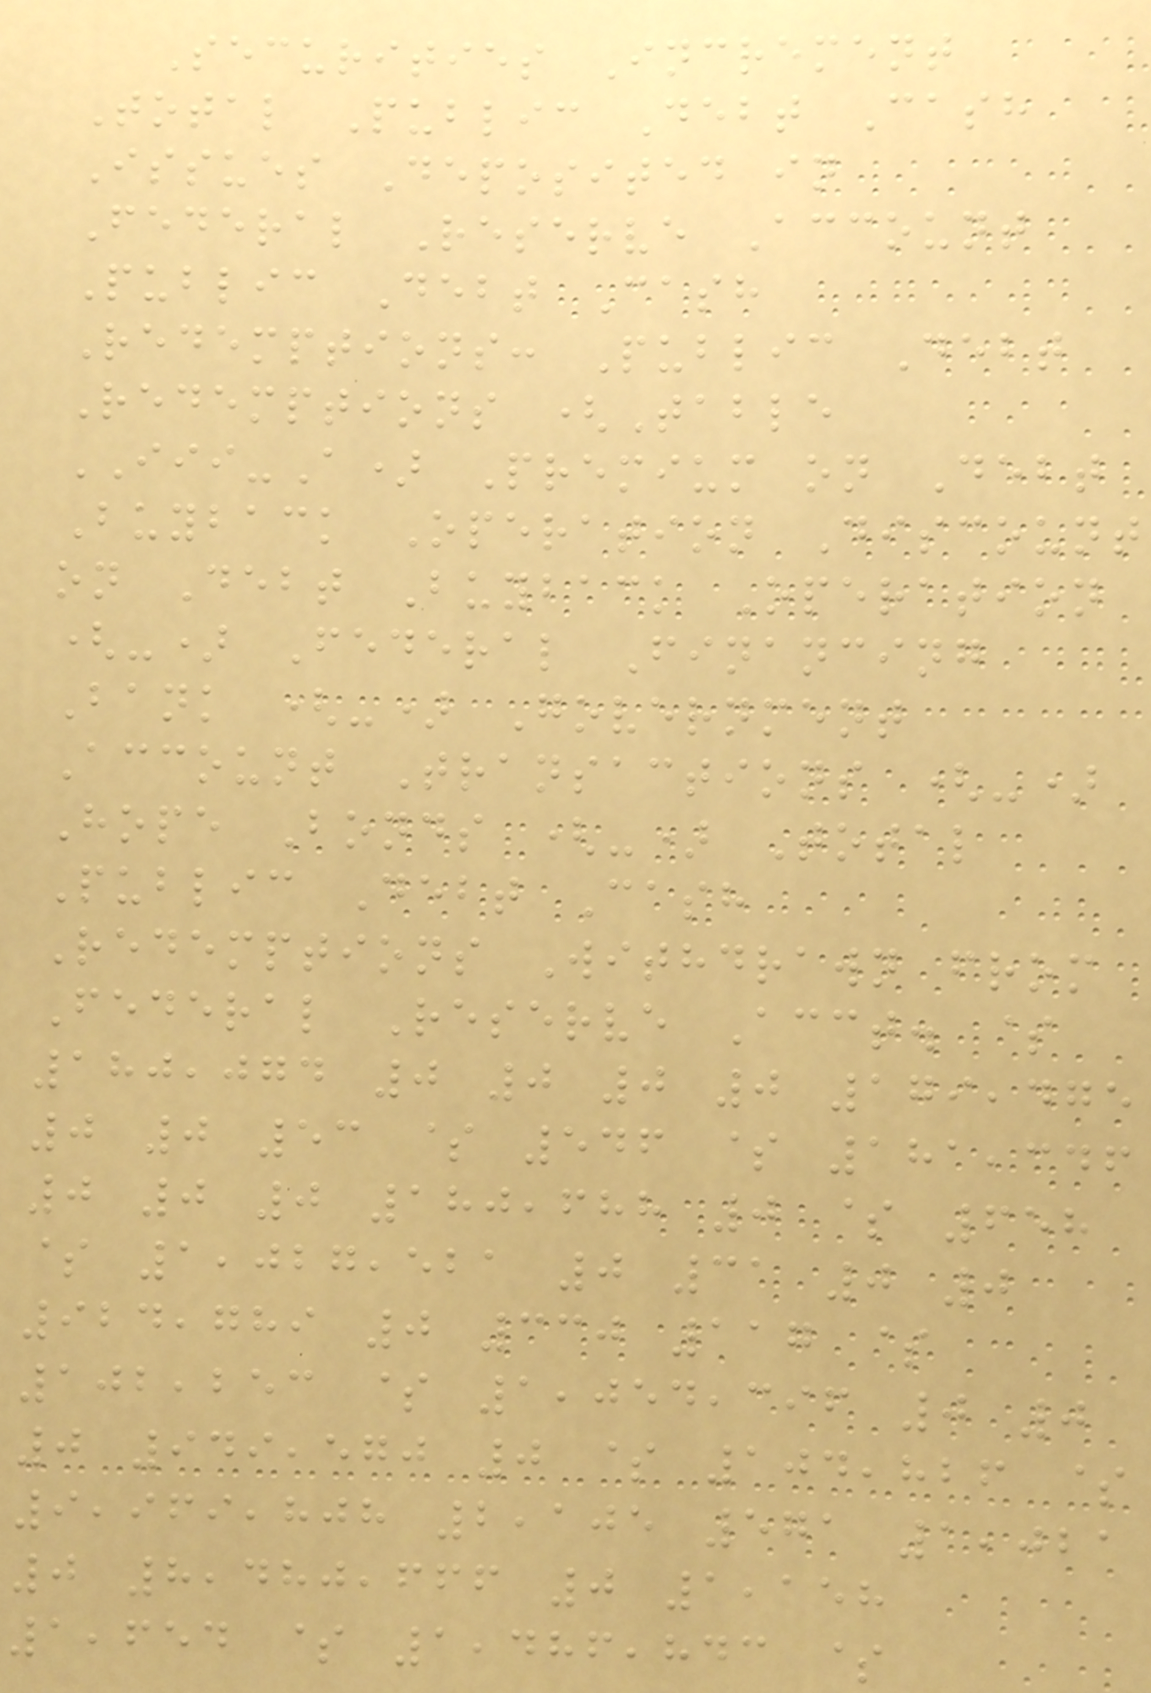Securities Increment
Total Public Debt Cash
Issues Deposited in
Federal Reserve Account
Public Debt Cash
Redemptions: Public Debt
Redemptions (Table
III-A) Premium on Debt
Buyback Operation Discount
on Debt Buyback Operation
(-) Federal Financing
Bank (-) Government
Account Transactions (-)
Hope Bonds (-) Total
Public Debt Cash
Redemptions Withdrawn from
Federal Reserve Acct. $
180,074 0 0 0 0 179,475
0 0 53 $ 546 $ 181,346
0 0 0 180,688 0 $ 658
$ 1,027,521 0 31 0 0
924,789 0 330 117 $
102,253 $ 1,054,396 0 0
0 949,570 0 $ 104,826 $
9,969,808 2,105 571 1,021
0 8,480,666 0 1,158
1,654 $ 1,486,843 $
